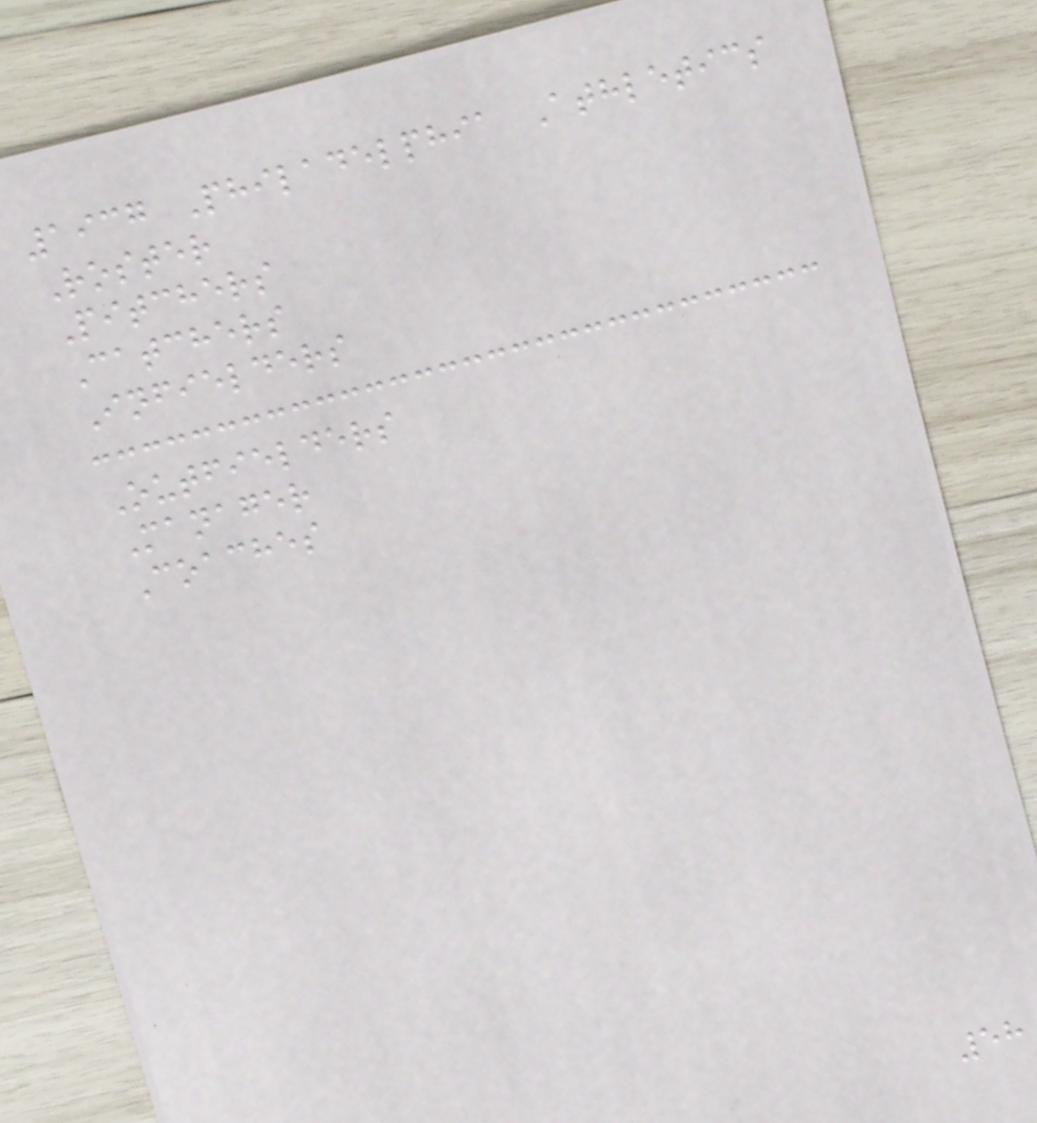1937 Philadelphia Athletics
Roster
Pitchers
Catchers
Infielders
Outfielders
Manager
Coaches
58
